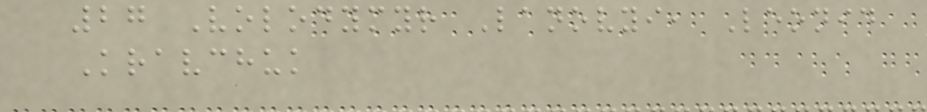27 Volodymyr Lanovyi, Leonid
Kravchuk
